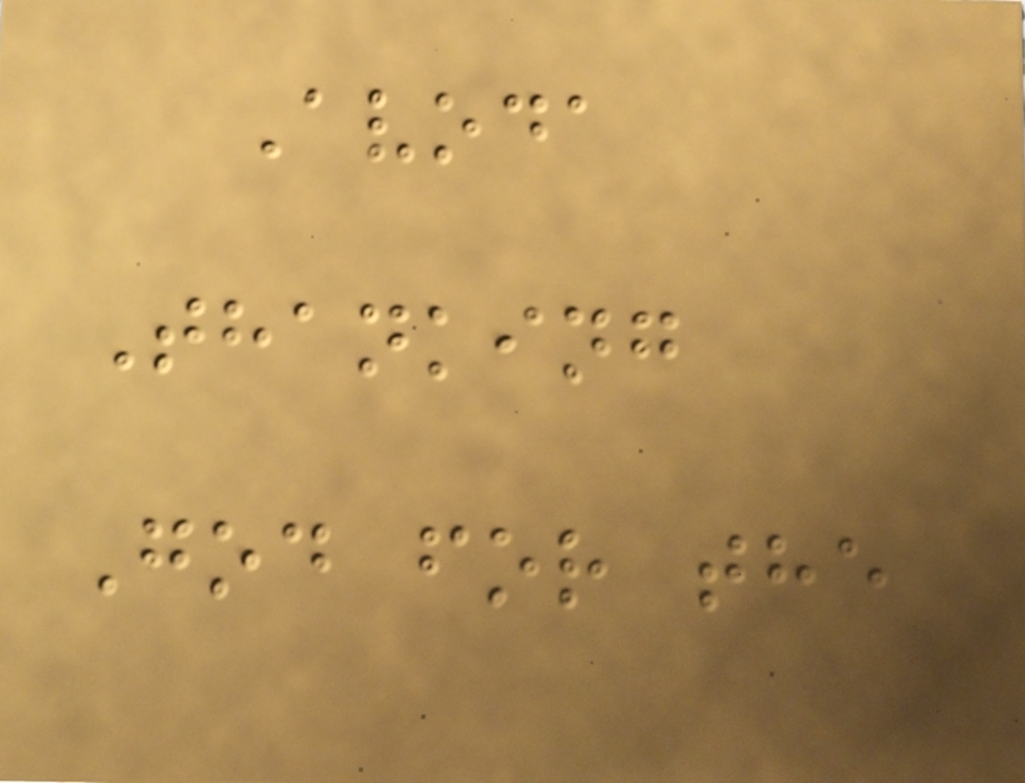Avoda
Thanking
God for the
